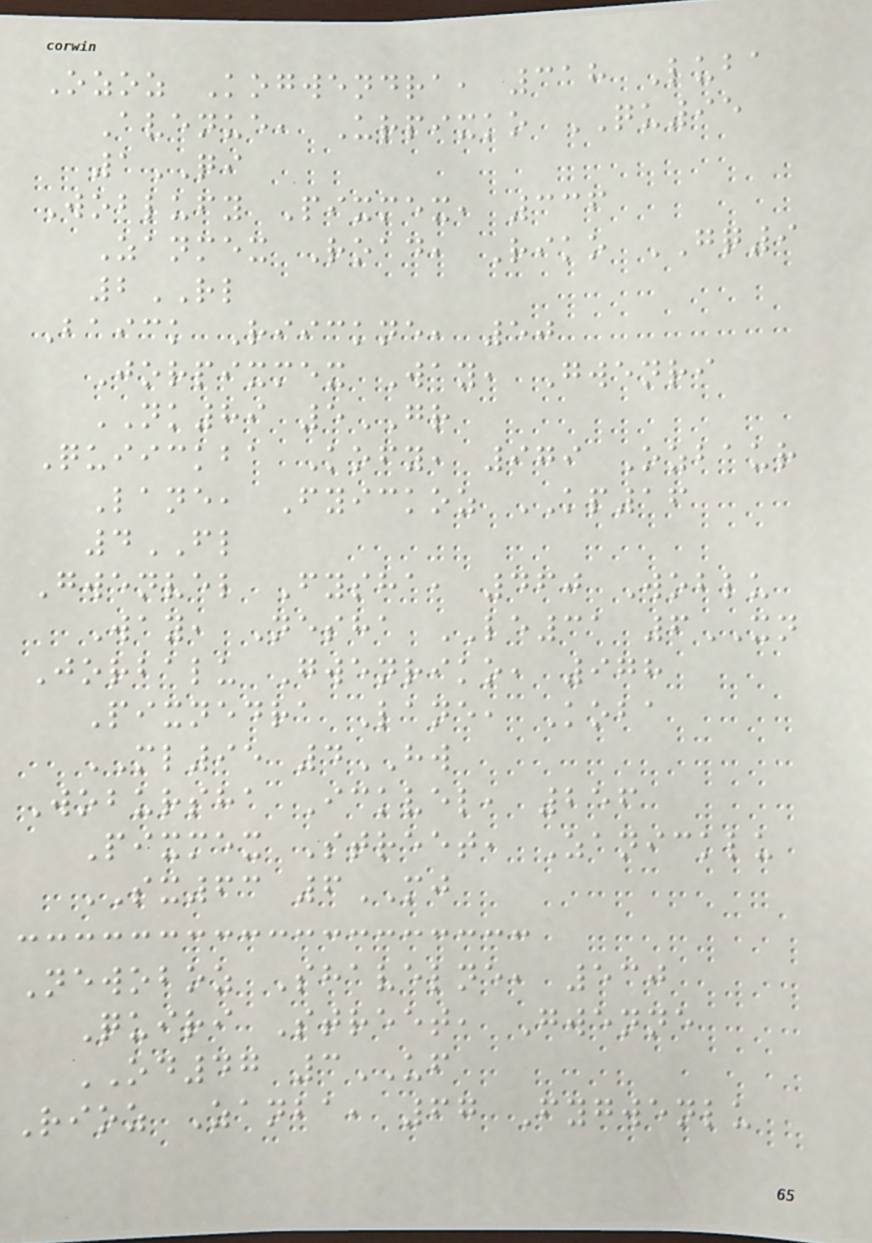Ozoz Kogwendra, 318 Luba
Avenue, Urpixko QU95
1QI
Woblufy Pixmex, 336
Zanmex Road, Riko GQ9
2RL
Baick Riickne, 50
Jorpixmex Way, Gwenri
NK89 5GR
Quiickba Kofy, 979 Ozbaur
Lane, Fyickoz KP16
4FL
Gwenvel Fysha, 460 Woblu
Way, Nesha LE31 6XN
Jorbalu Gwenriko, 978
Pixnedra Lane, Koba
ML95 4HW
Wobursha Ickvel, 256
Pixmex Street, Zanicklu
SX63 6MJ
Newoboz Shavelne, 530
Quiri Street, Gwenne
OD47 3UF
Rioz Zanba, 67 Fygwenlu
